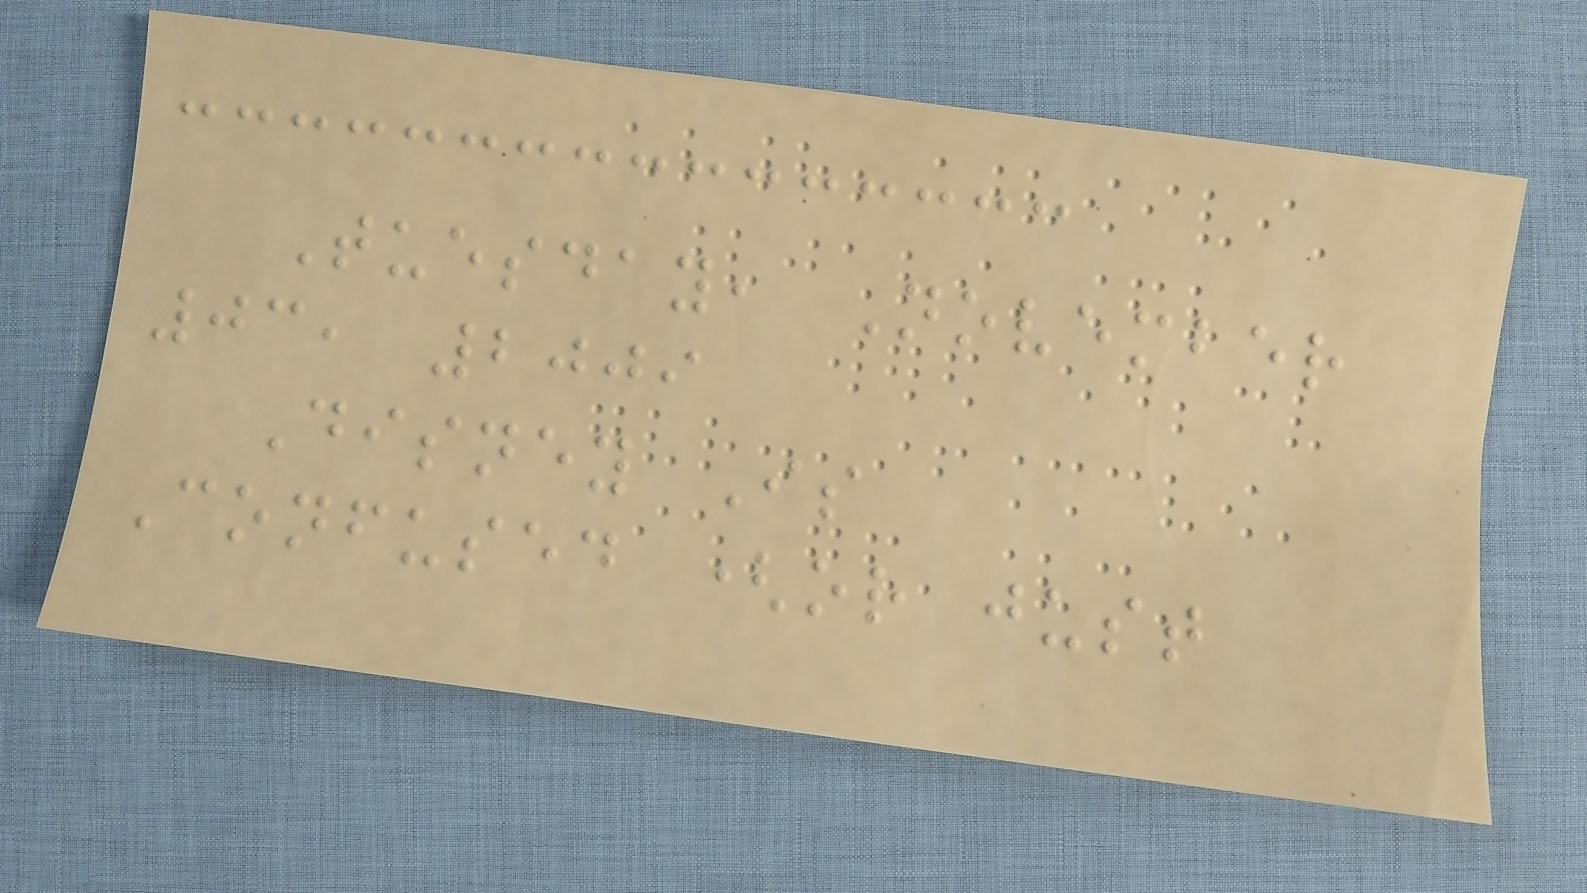Tuesday, November
03, 2009
Disney Is
Confused (or just
